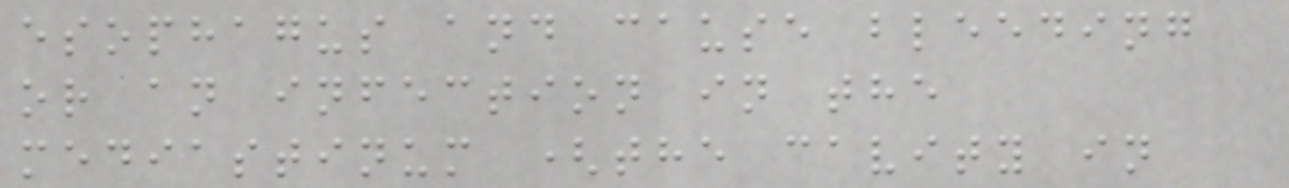esophagus and cause bleeding
or an infection in the
mediastinum (the cavity in
